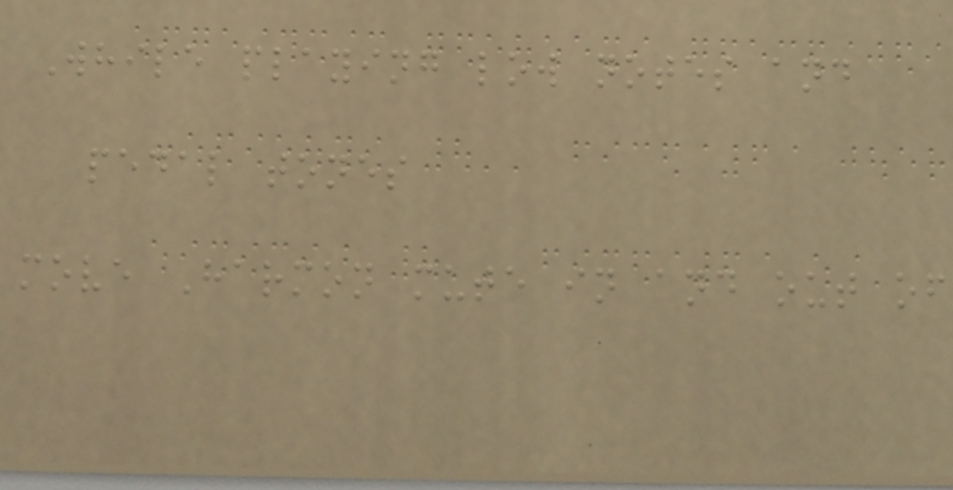While playing low notes and
pedal tones
move Harmon mute in and out of
